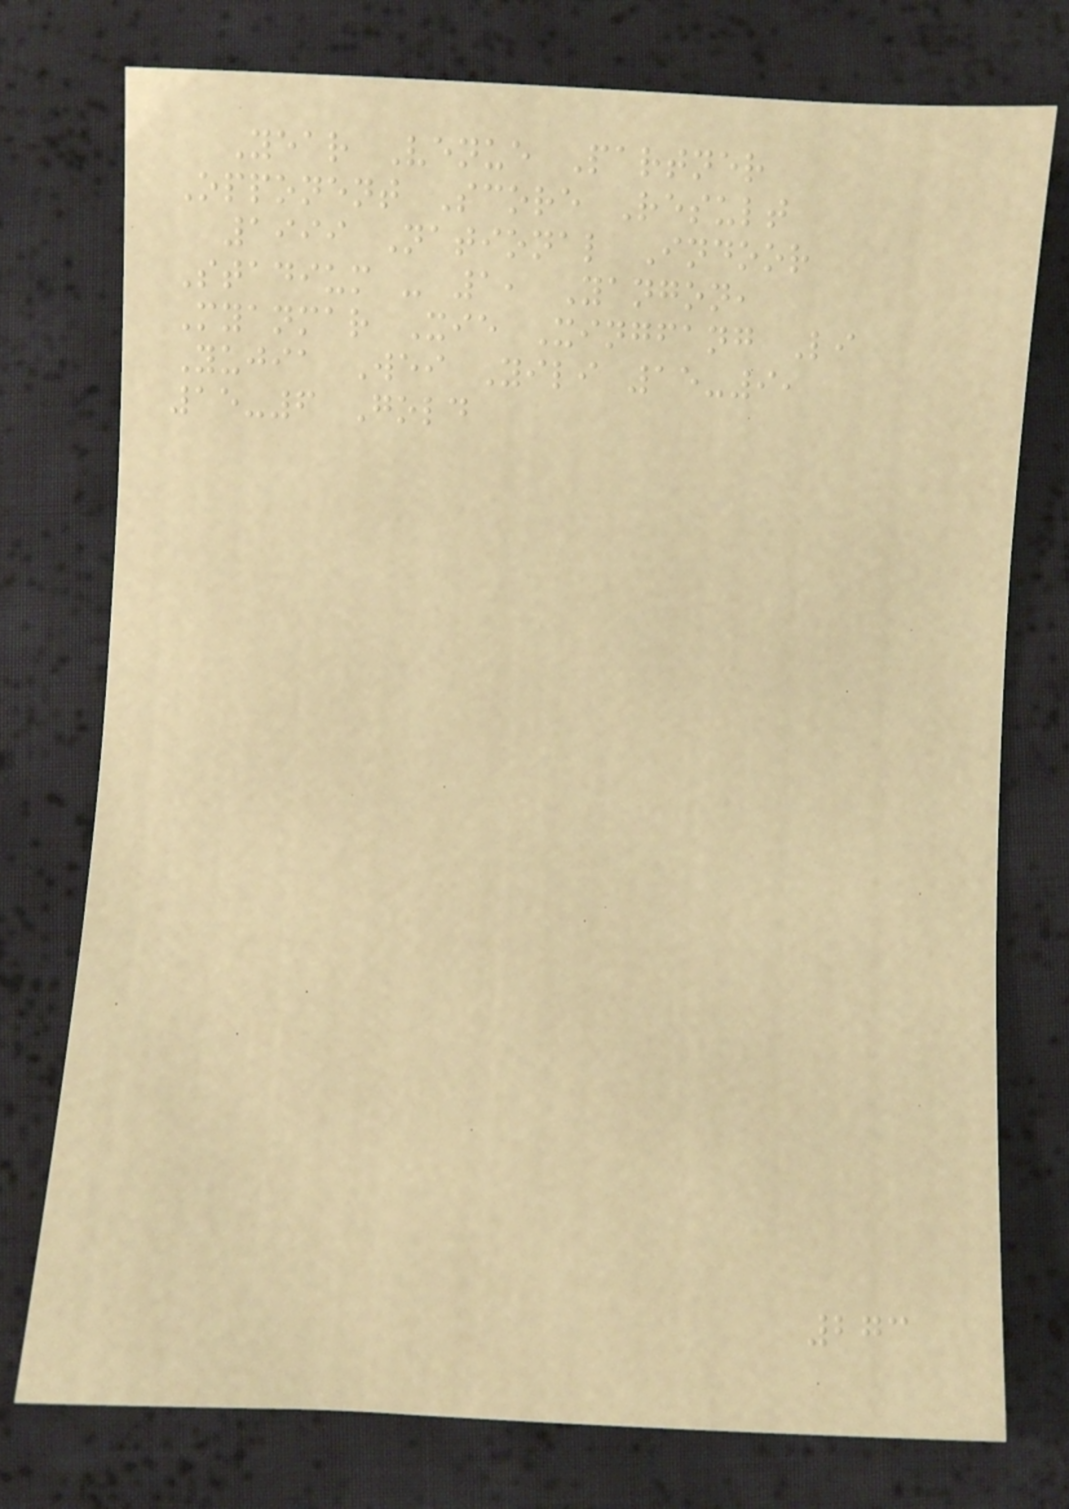Year Venue Partner
Opponent Score Result
1999 National Indoor
Stadium - 1, Yangon,
Myanmar Xie Xingfang Li
Yujia Wei Yili 15-9,
15-6 Gold
273
